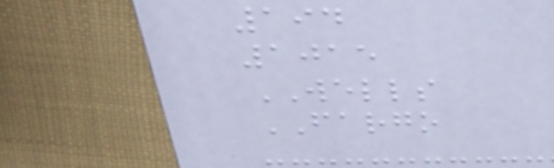194
1015
WELLS
FARGO
